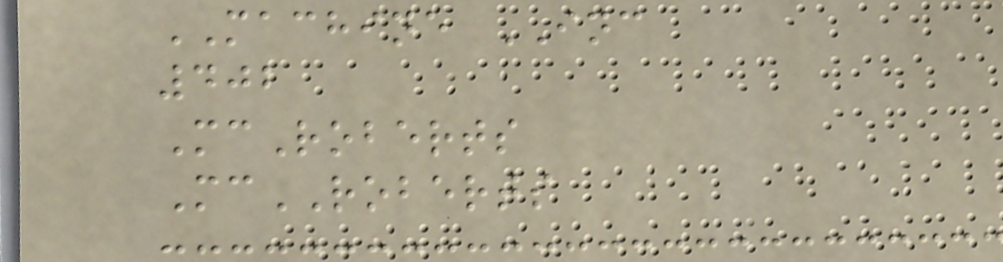MACHINE INC
402
McRoberts
McROBERTS
